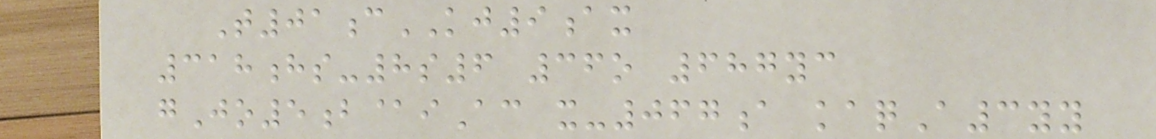T01cKJ9ax
318hs-8s6 36o 687yc
gJo5b@iAc x-067a kaqA3yy
